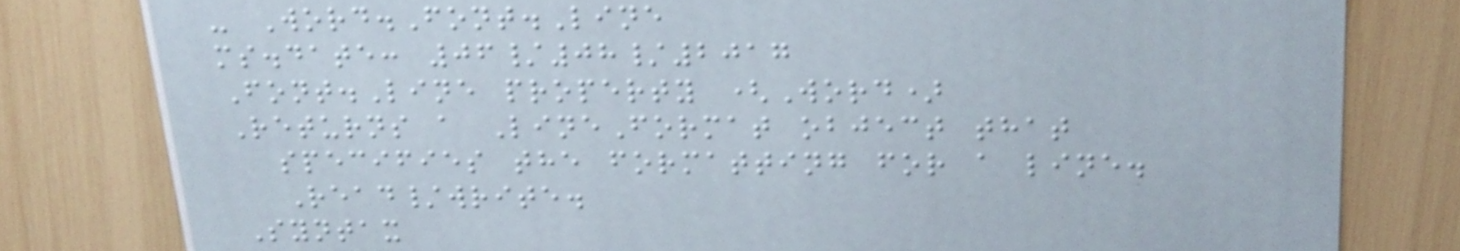- Word.Font.Line
ms.date: 06/08/2017
Font.Line property (Word)
Returns a LineFormat object that
specifies the formatting for a line.
Read/write.
Syntax
